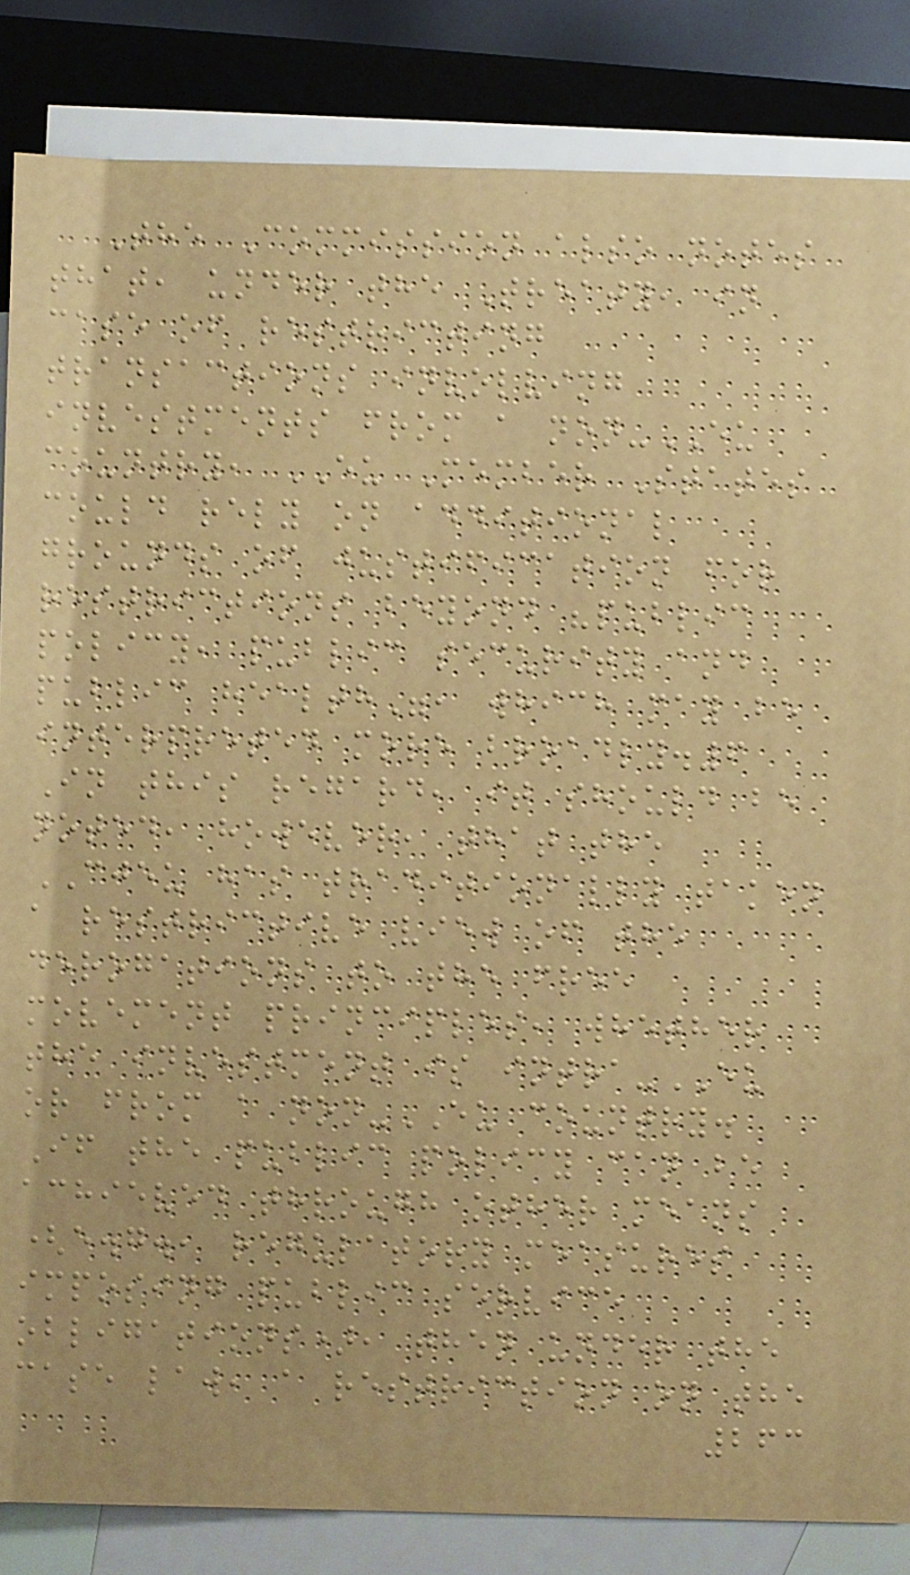The Commission also notes
that, under the Treaty, in
case of restricting
transactions involving
investments from a non-EU
country, EU Member States
could rely on additional
grounds of justification for
restrictions beyond "public
policy, public security and
public health", which may be
interpreted more broadly.6
In this regard, it should be
noted, however, that the
CJEU has traditionally taken
a restrictive view of the
derogations to the free
movement principles, whether
the investment is intra-EU
or from a non-EU country.
If the public policy can be
achieved through other means
(e.g., regulatory measures
imposing public service
obligations), then under the
case law, a restriction on the
263
